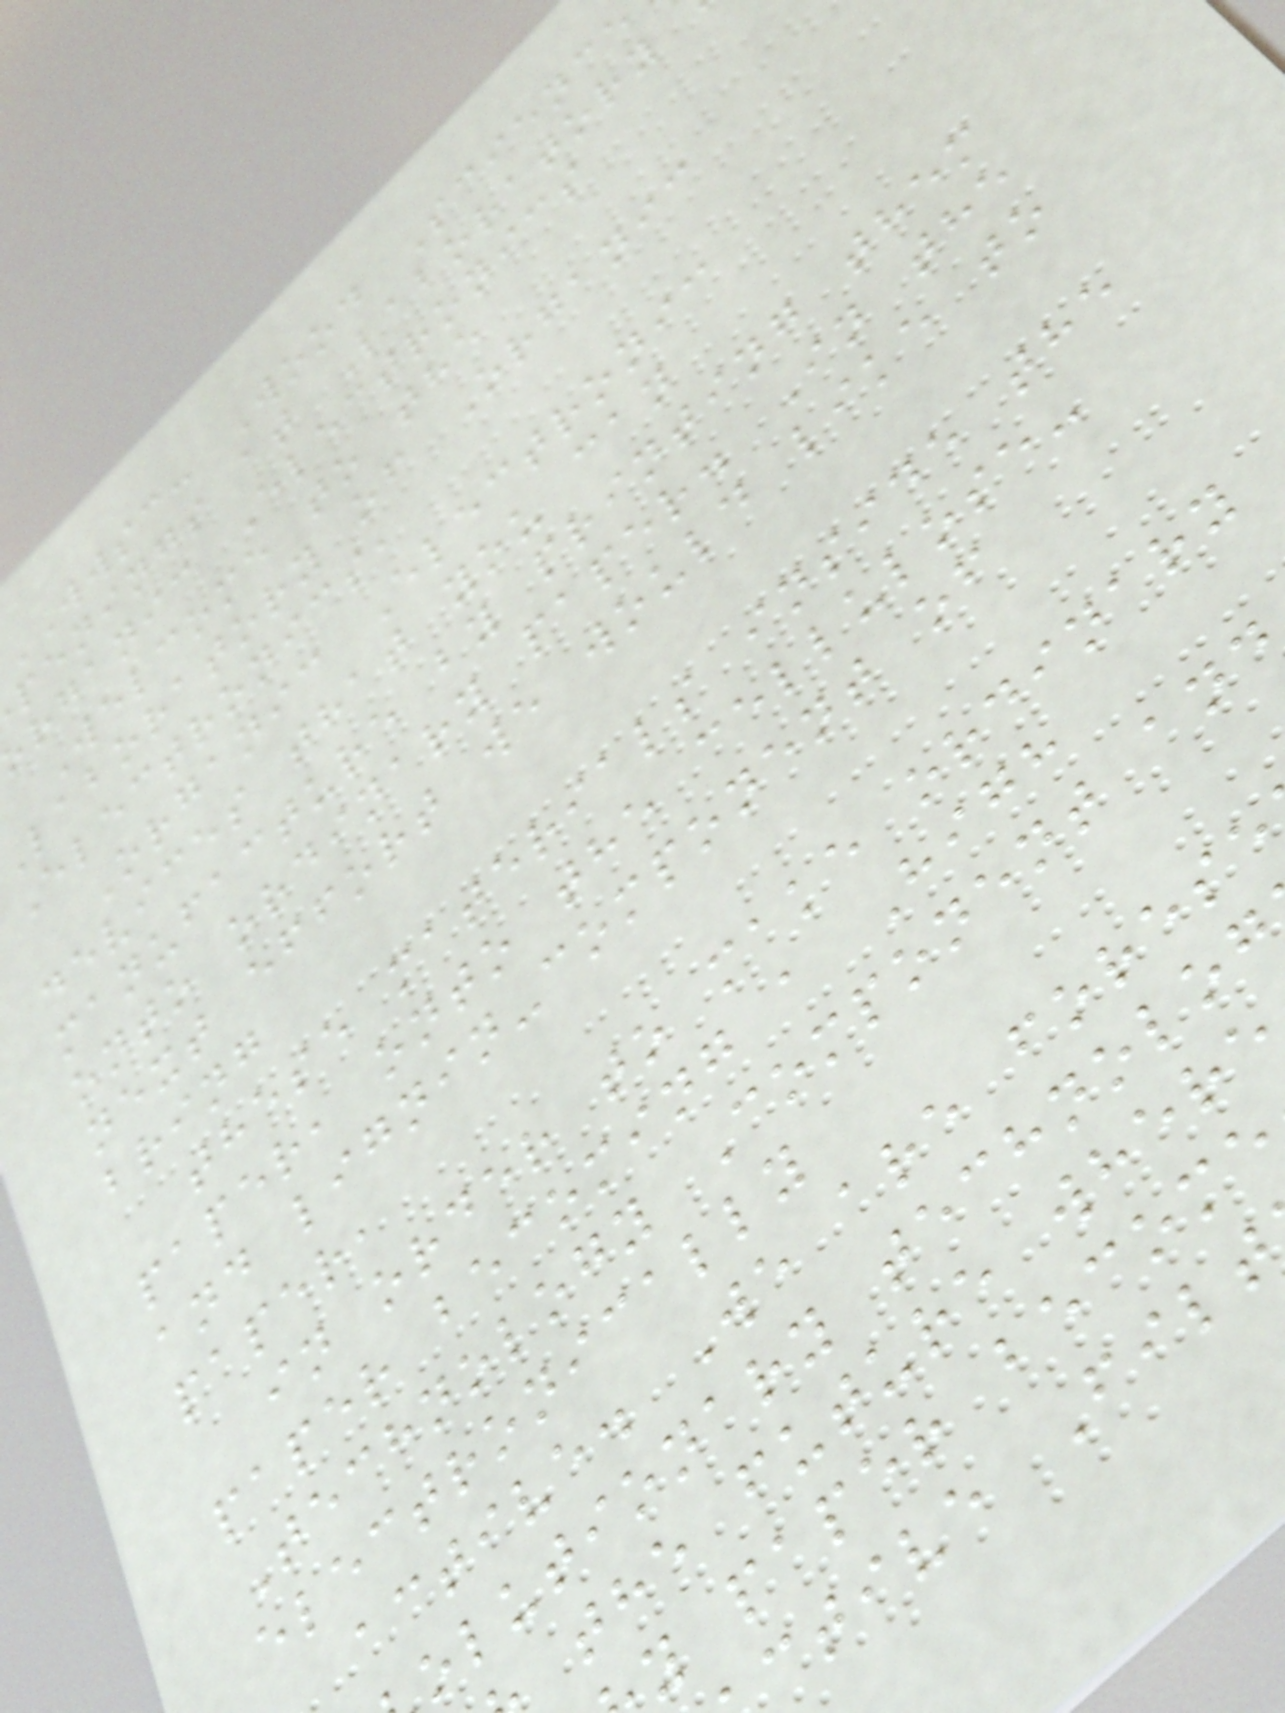WWSC: Wood Science
penings at Laboratory
rganic Electronics
Welcome to the
laboratory of Organic
Electronics,
Organic Electronic
devices that you can
manufacture by printing them
onto ordinary paper. In the
next effort we would like to
bring
these materials inside the
paper, onto the cellulose-
and lignin-component of
paper,
in order to make ordinary
paper becoming a High
Technology Component and
electronically
active. We are forese
olutionary technolog
the future where
y paper become
ctive Filt
